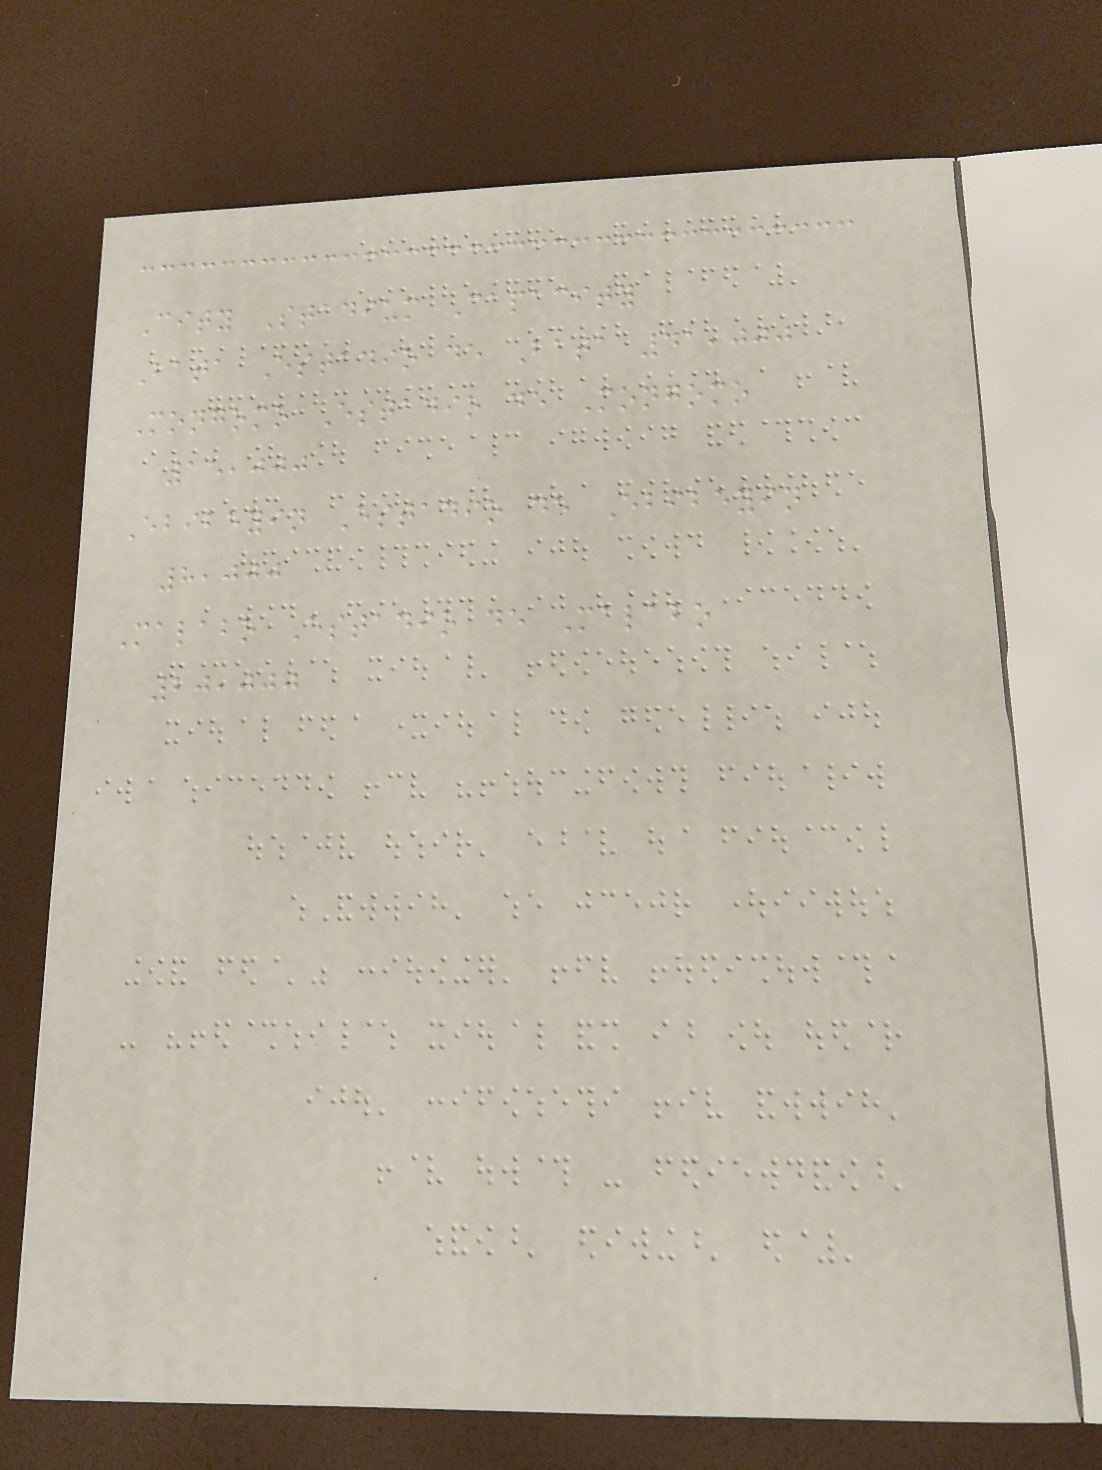City Stadium Capacity
Bata Estadio de Bata 41,000
Mongomo Estadio de Mongomo
15,000
Ebibeyin Estadio de Ebibeyin
8,000
Malabo Estadio de Malabo
20,000
